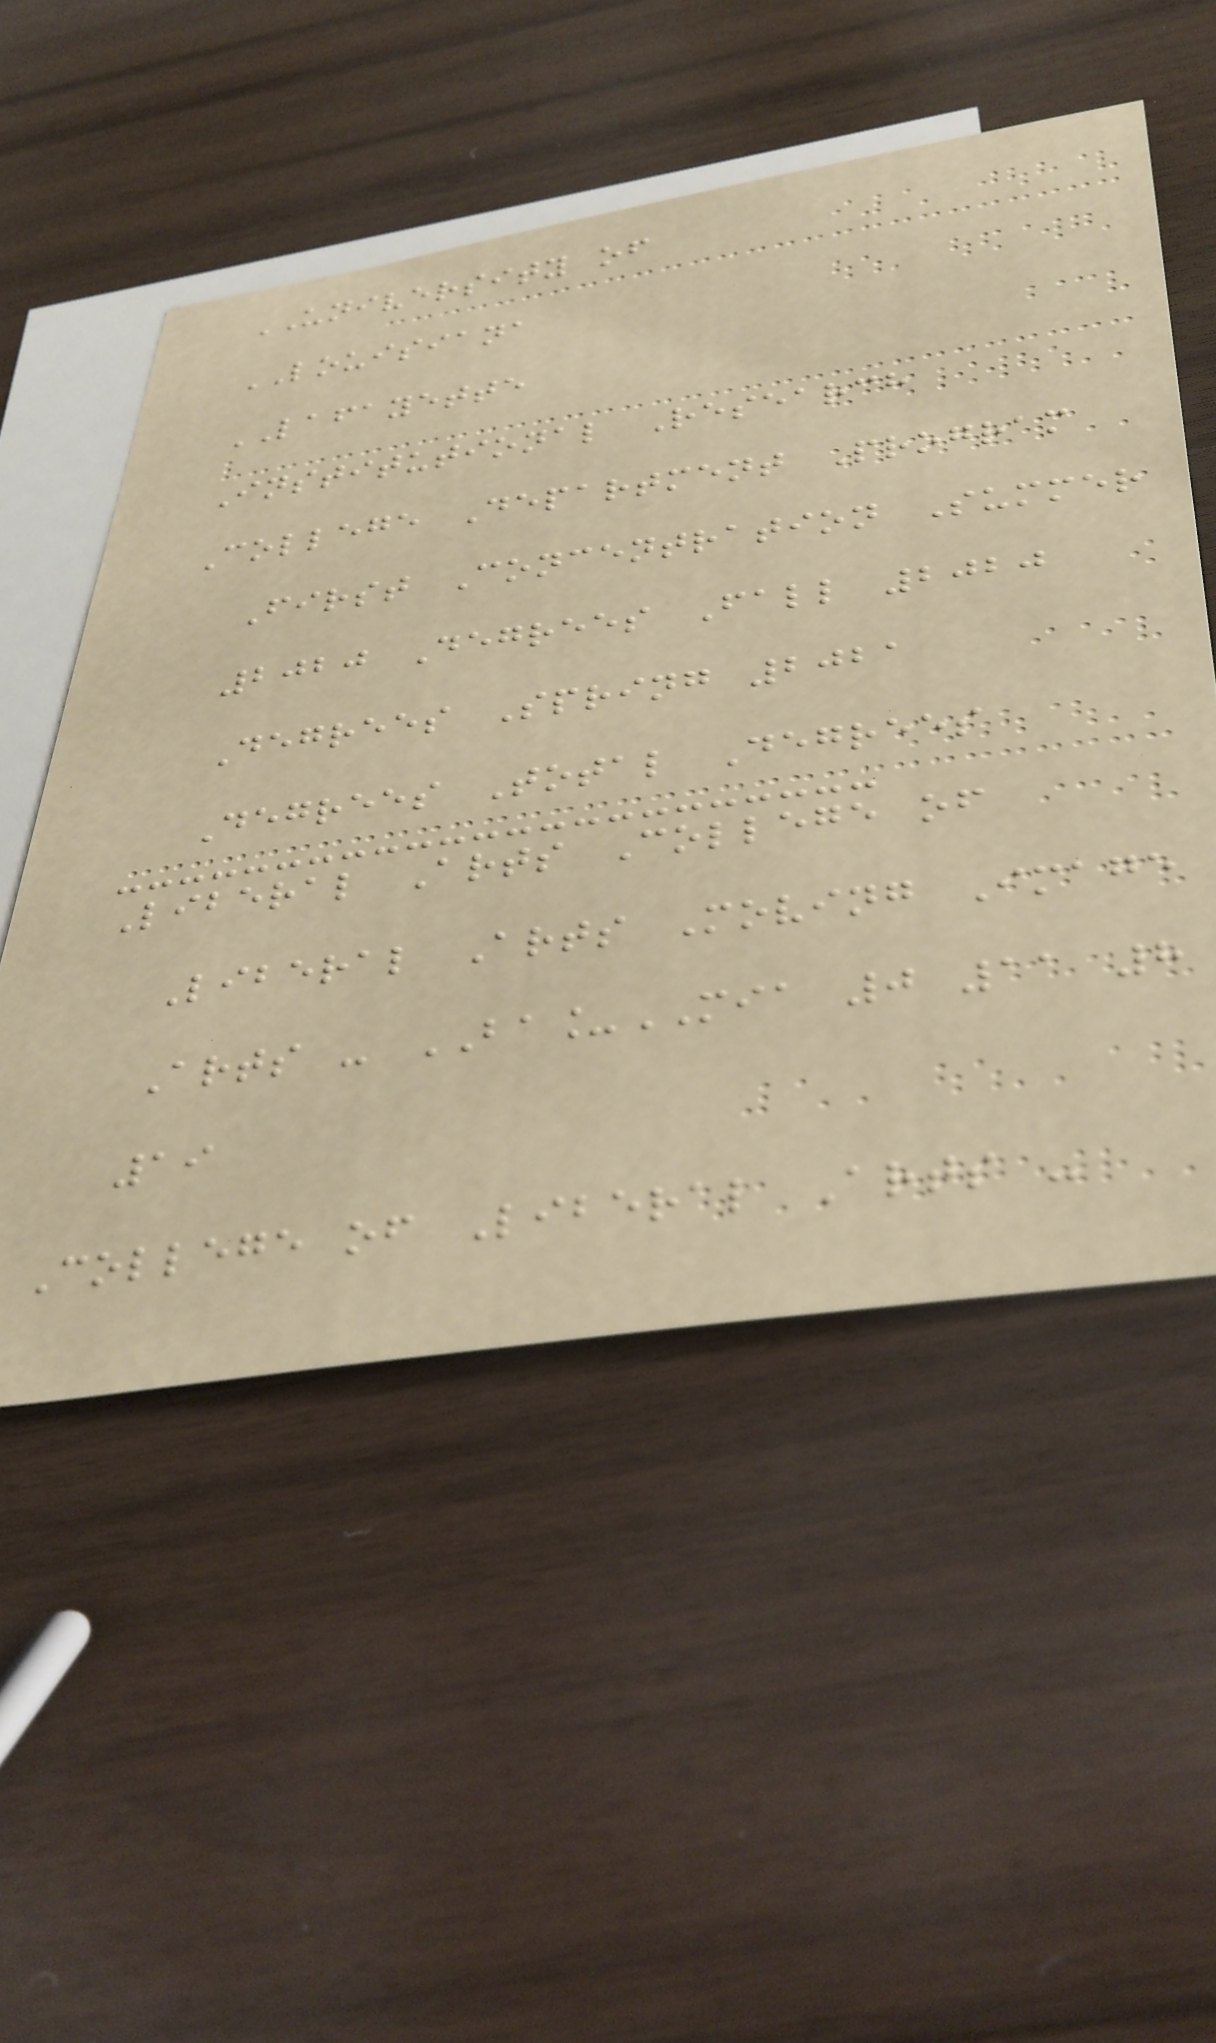UNIVERSITY of
LOUISIANA
LAFAYETTE
Institutional Research
College Department Program
First Concentration Summer
2020 Degrees Fall 2020
Degrees Spring 2021
Degrees Total Degrees
Liberal Arts College of
Liberal Arts Moving Image
Arts - BA_MIA 0 11 8
19
College of Liberal Arts -
